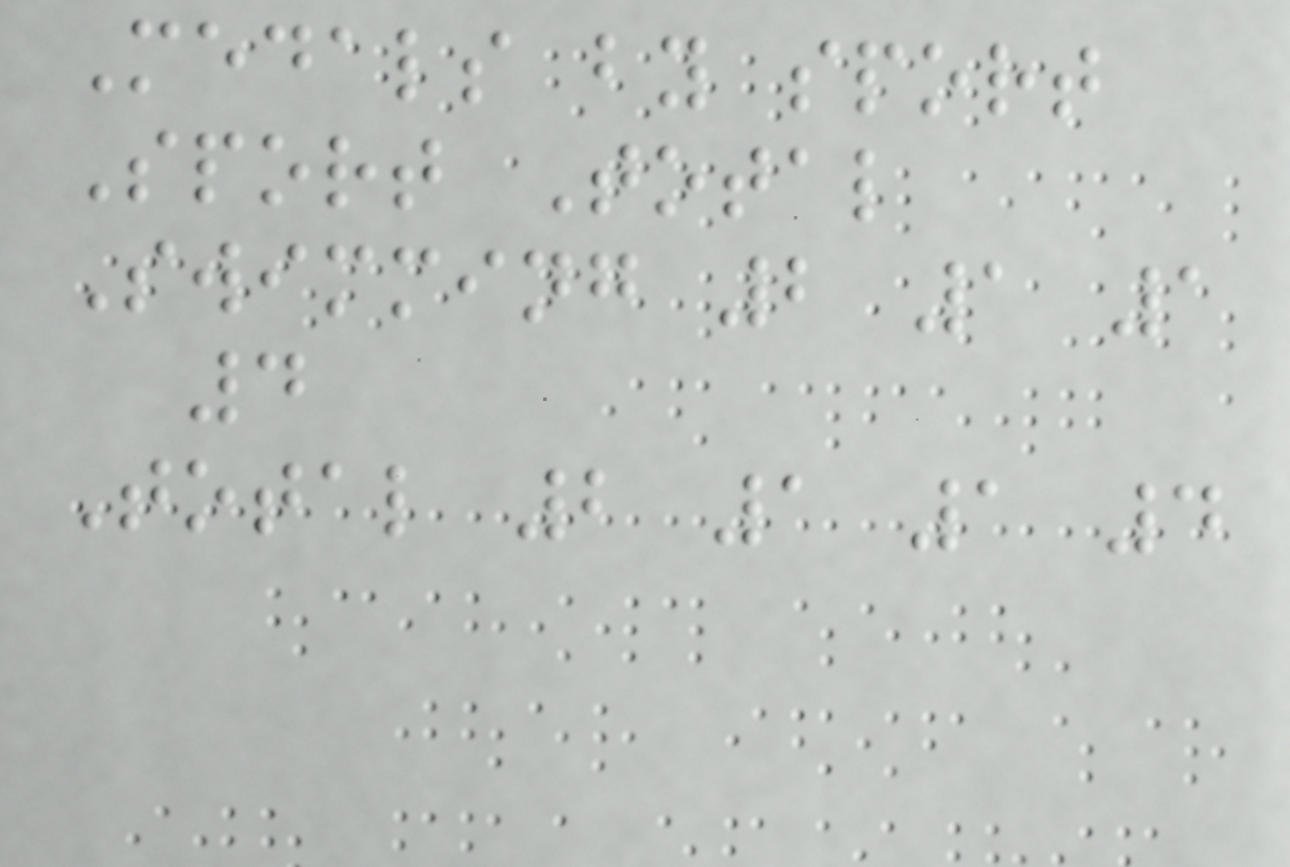Medals by sport
Sport Total
Swimming 2 1 1
4
Total 2 1 1 4
